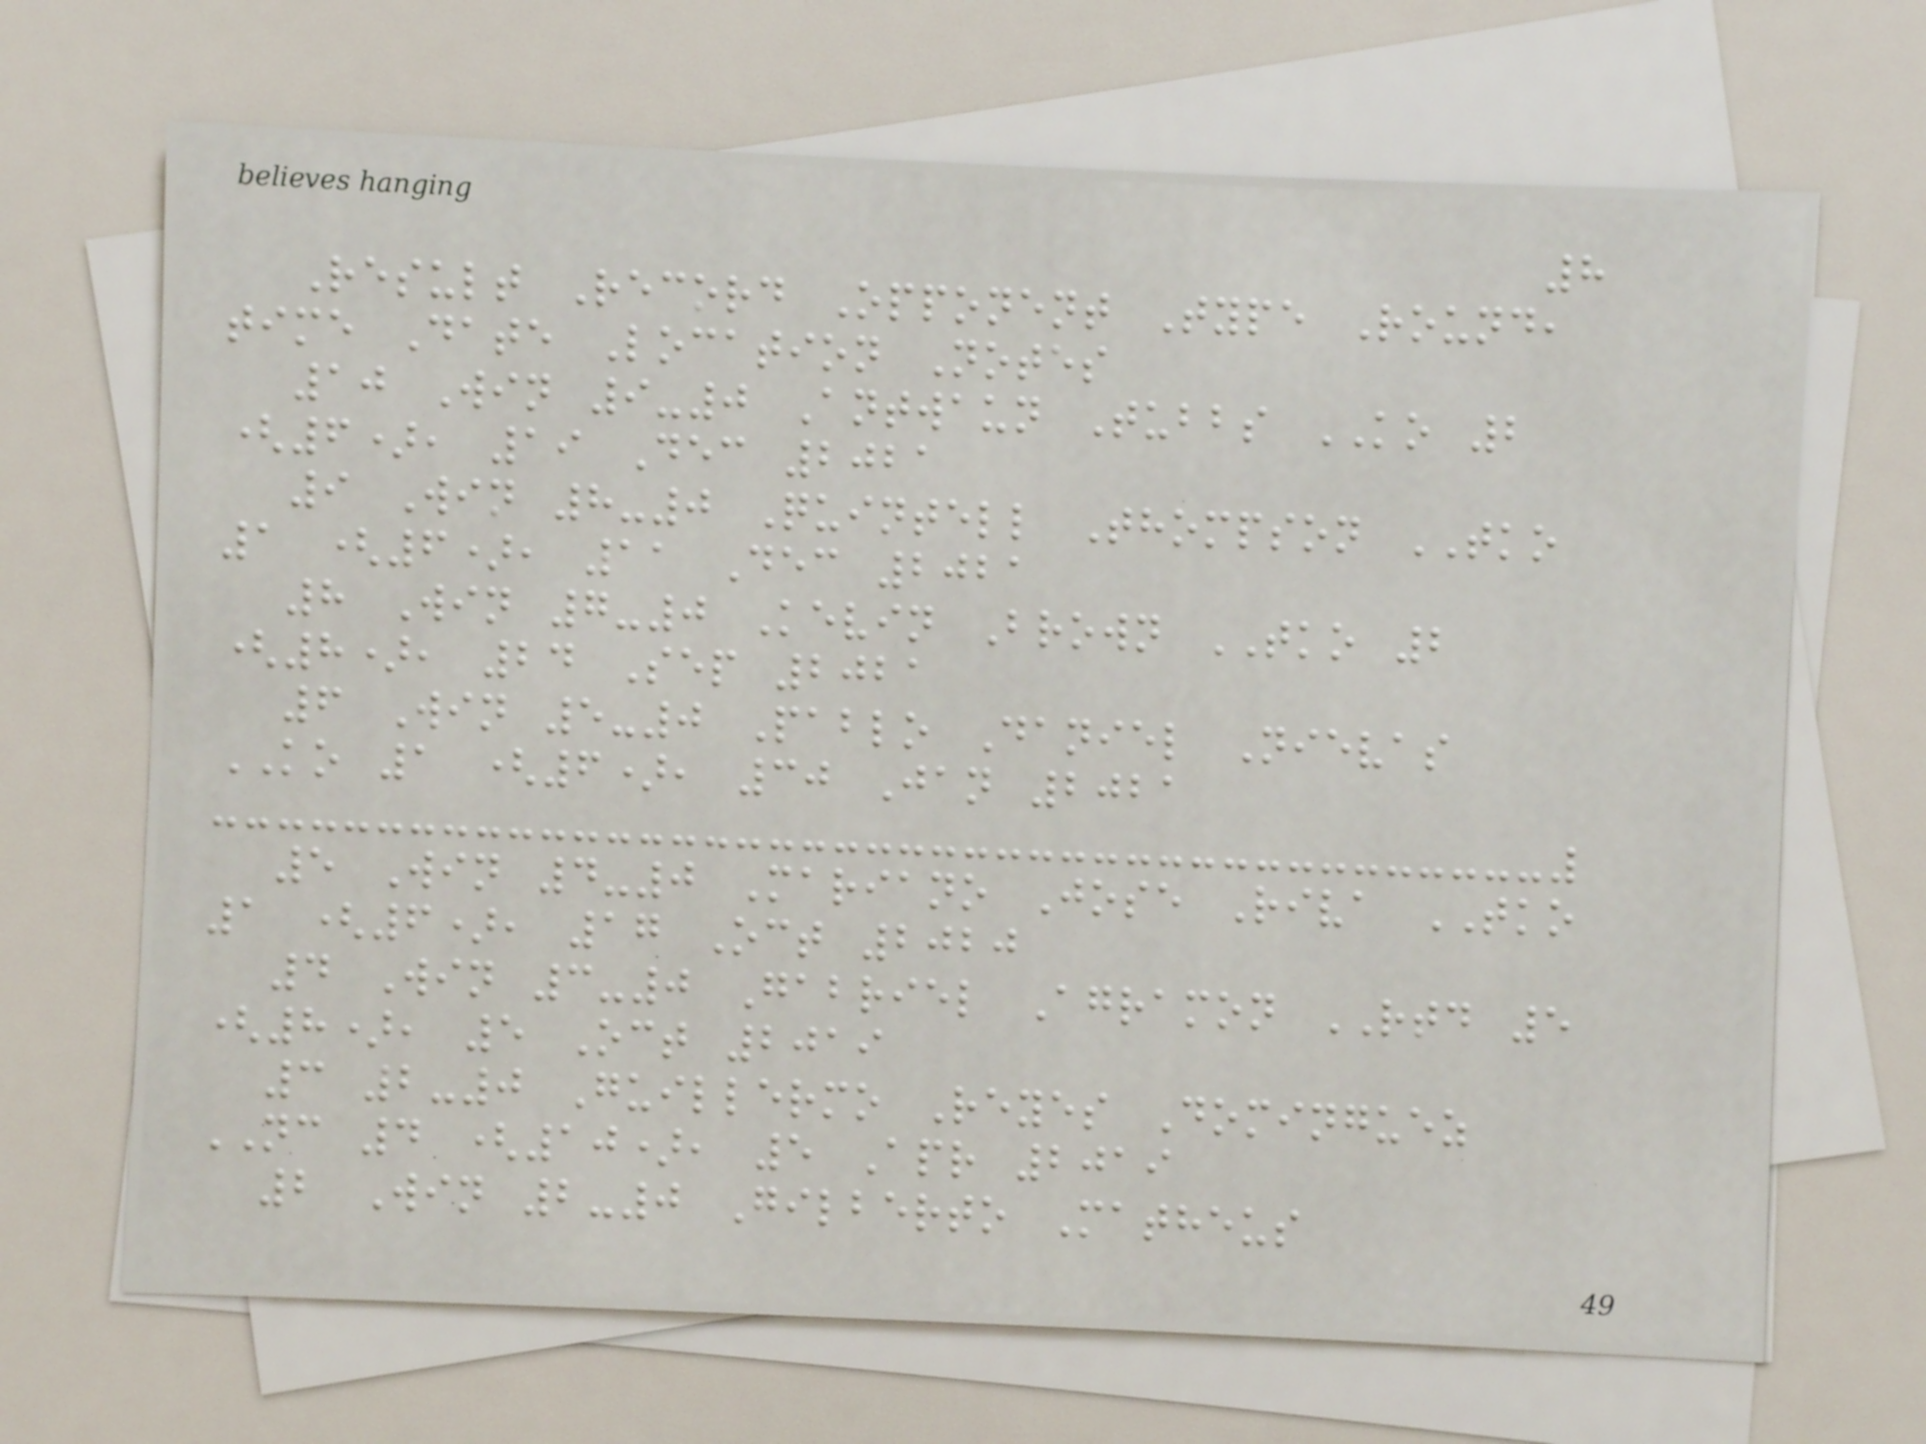8
Result Record Opponent Type Round,
time Date Location Notes
10 Win 9-0 Antwaun Tubbs KO 2
(6), 19 Dec 2021
9 Win 8-0 Quintell Thompson TKO
1 (6), 11 Dec 2021
8 Win 7-0 Kevin Brown TKO 2
(8), 24 Sep 2021
6 Win 5-0 Pablo Daniel Nievas
KO 1 (6), 30 Jan 2021
5 Win 4-0 Mariano Jose Riva TKO
1 (6), 17 Oct 2020
4 Win 3-0 Gabriel Agramon RTD 5
(8), 5 Oct 2019
3 2-0 Guillermo Reyes Dominguez
NC 4 (10), 5 Apr 2019
2 Win 2-0 Gilberto Matheus
